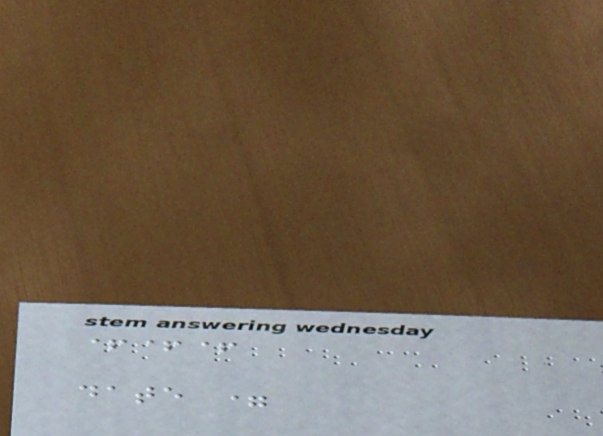+++
date =
